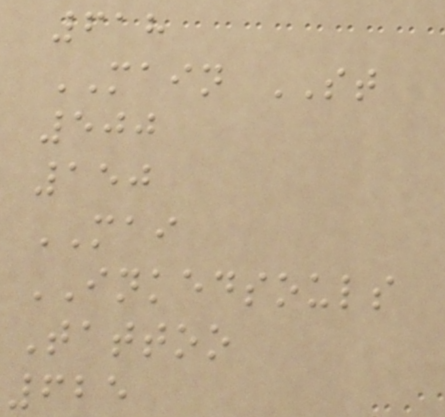618
MAIN ST
500
150
MAI
INKEDSOULS
Tattoo
625
